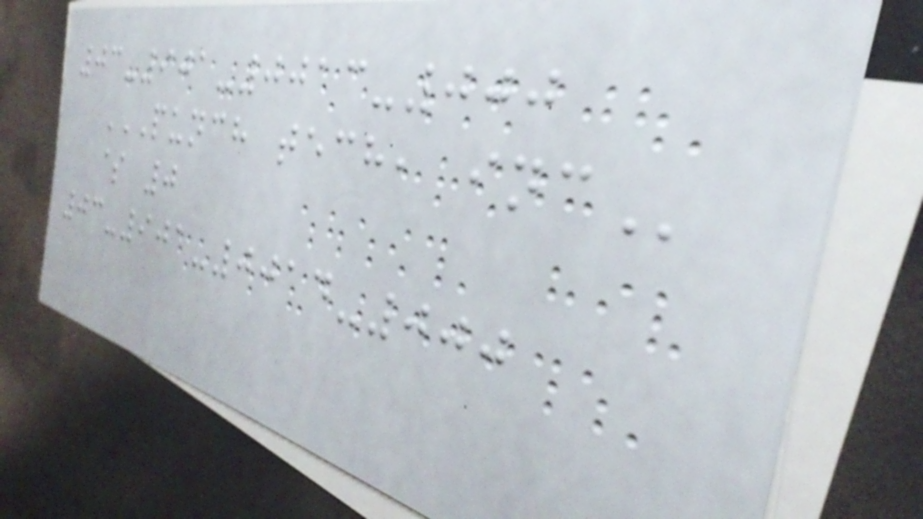03-901-0013-000
PUNCH TECH, INC
$ 0
03-901-0014-000
